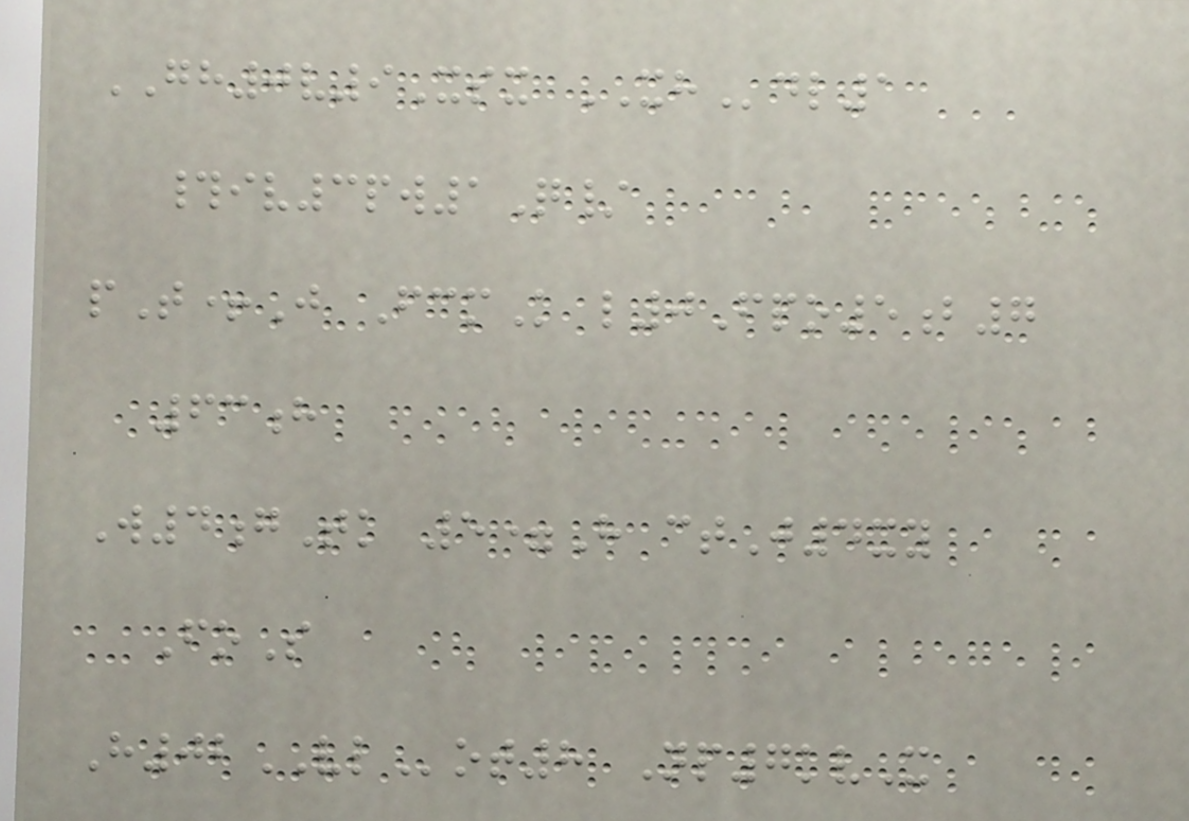GH0v9Xsx XHdl1
#iv3pw1Q/
pT+J FcmK l0Fpo5b7
63h
W4gTk 5=H ctJ4xy
FoS
H02VLot8 Np7kvX
